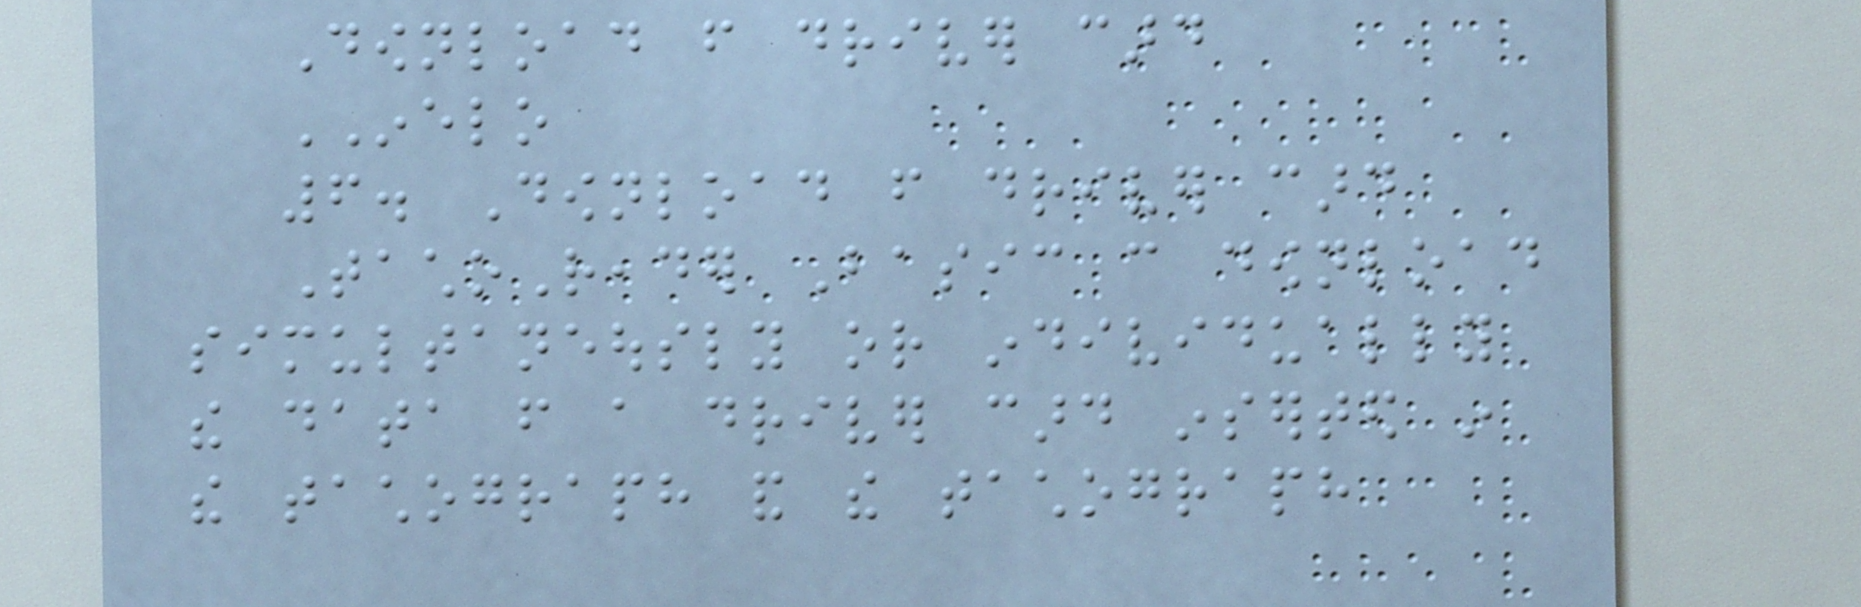Download from driver card
INELO
6. Download from driver card
TachoReader Basic can download
simultaneously or individually
the data from a driver card inserted in
the tachograph and the tachograph
